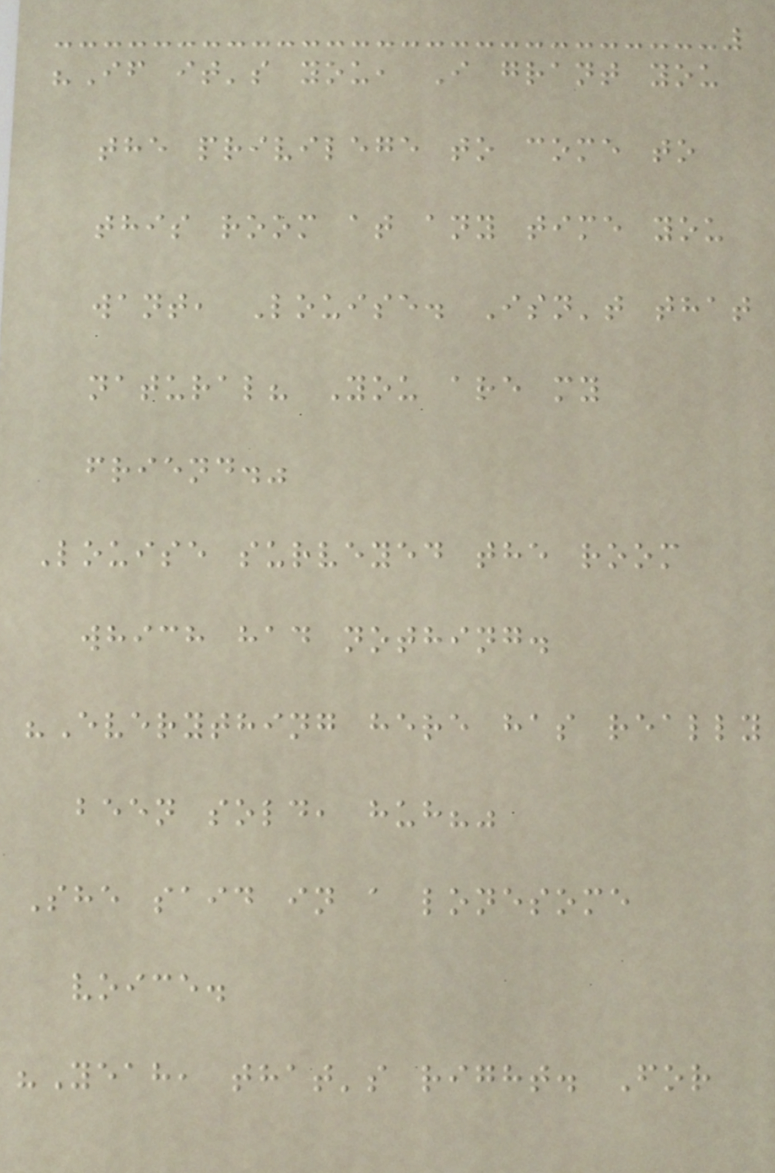"If it's you, I grant you
the privilege to come to
this room at any time you
want, Louise. Isn't that
natural? You are my
friend."
Louise surveyed the room
which had nothing.
"Everything here has really
been sold, huh?"
She said in a lonesome
voice.
"Yeah, that's right. For
